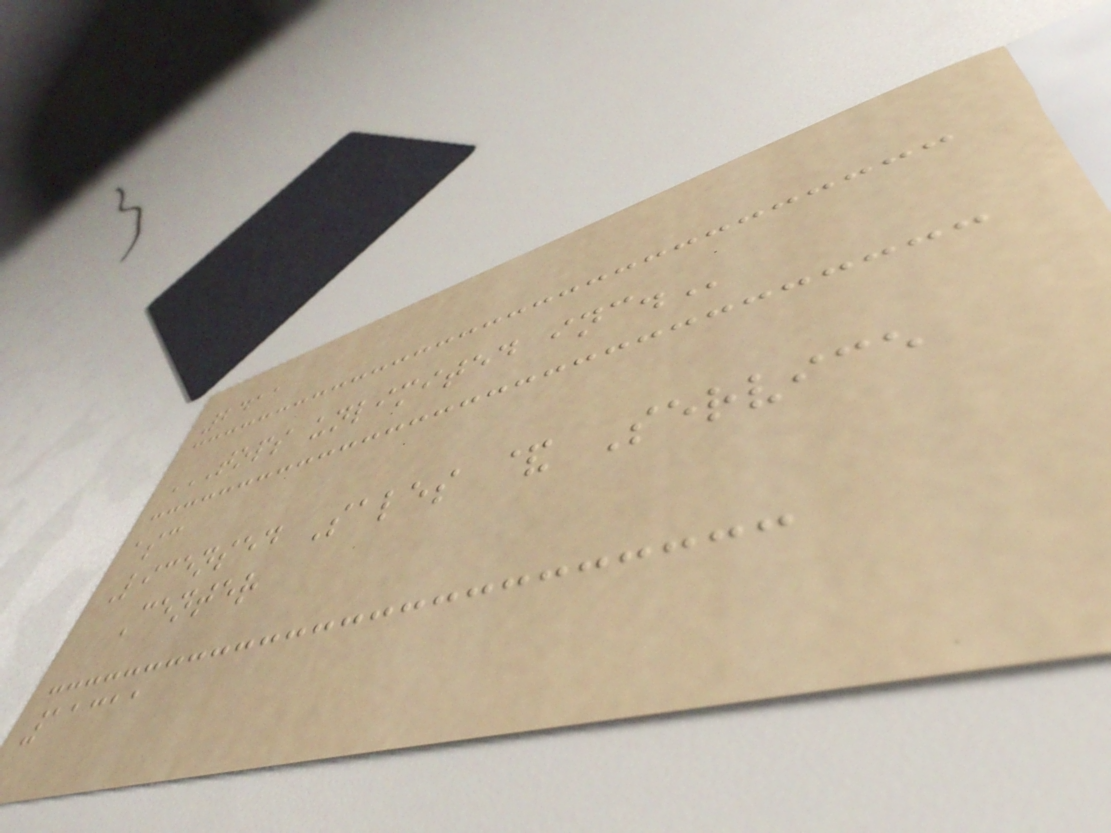2411
TOPS UNLIMITED INC.
asc
Licensed Sales & Service
Center
11311
